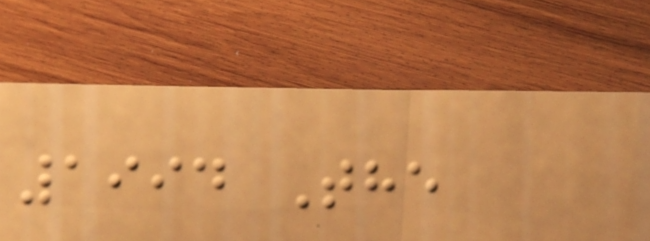1994 The
